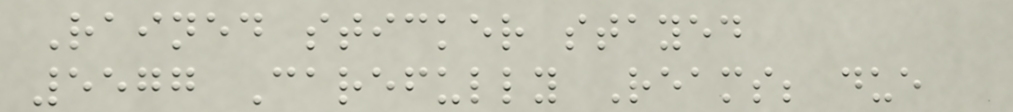Rained sticker stayed
5577 Carefully Reams; due
